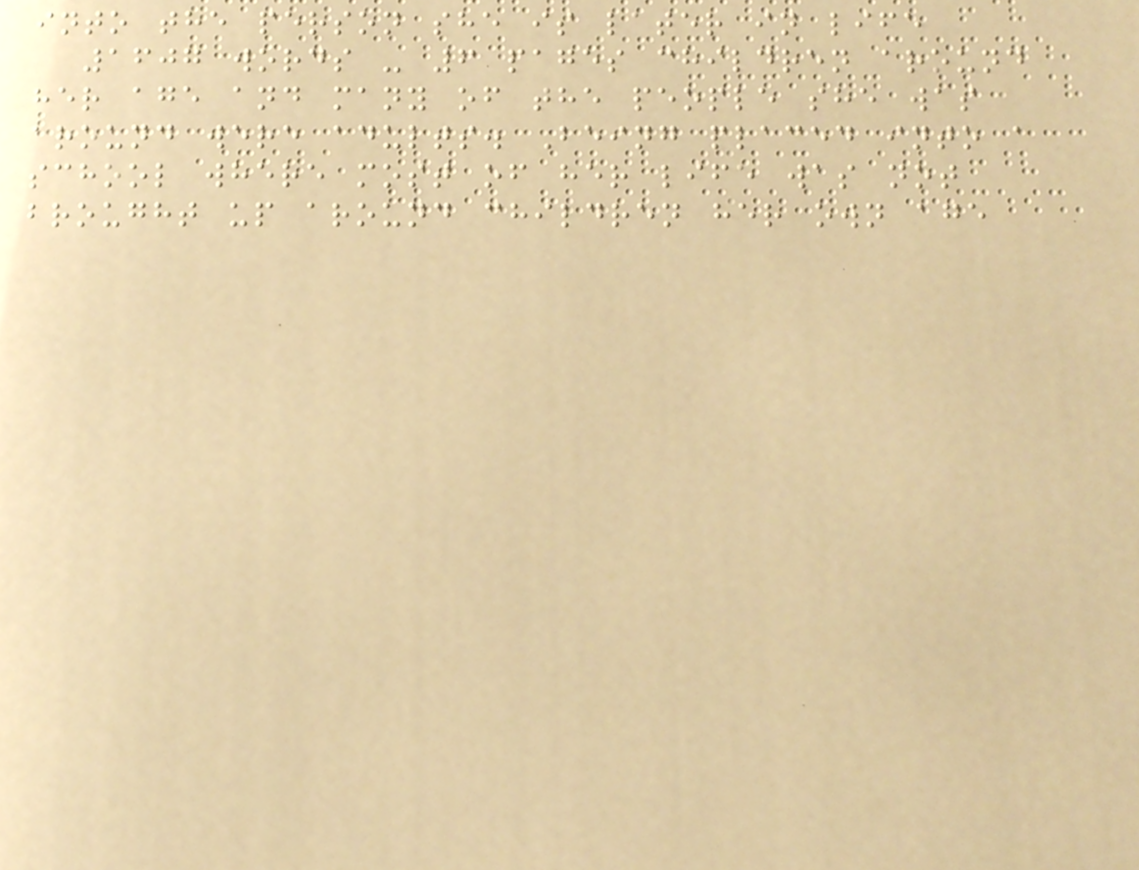into the person she is later in life
1607 words - 6 pages children around
her age and many of the people she was
around were adults. Being placed into a
school where most of her life was not
brought up around children her own age
